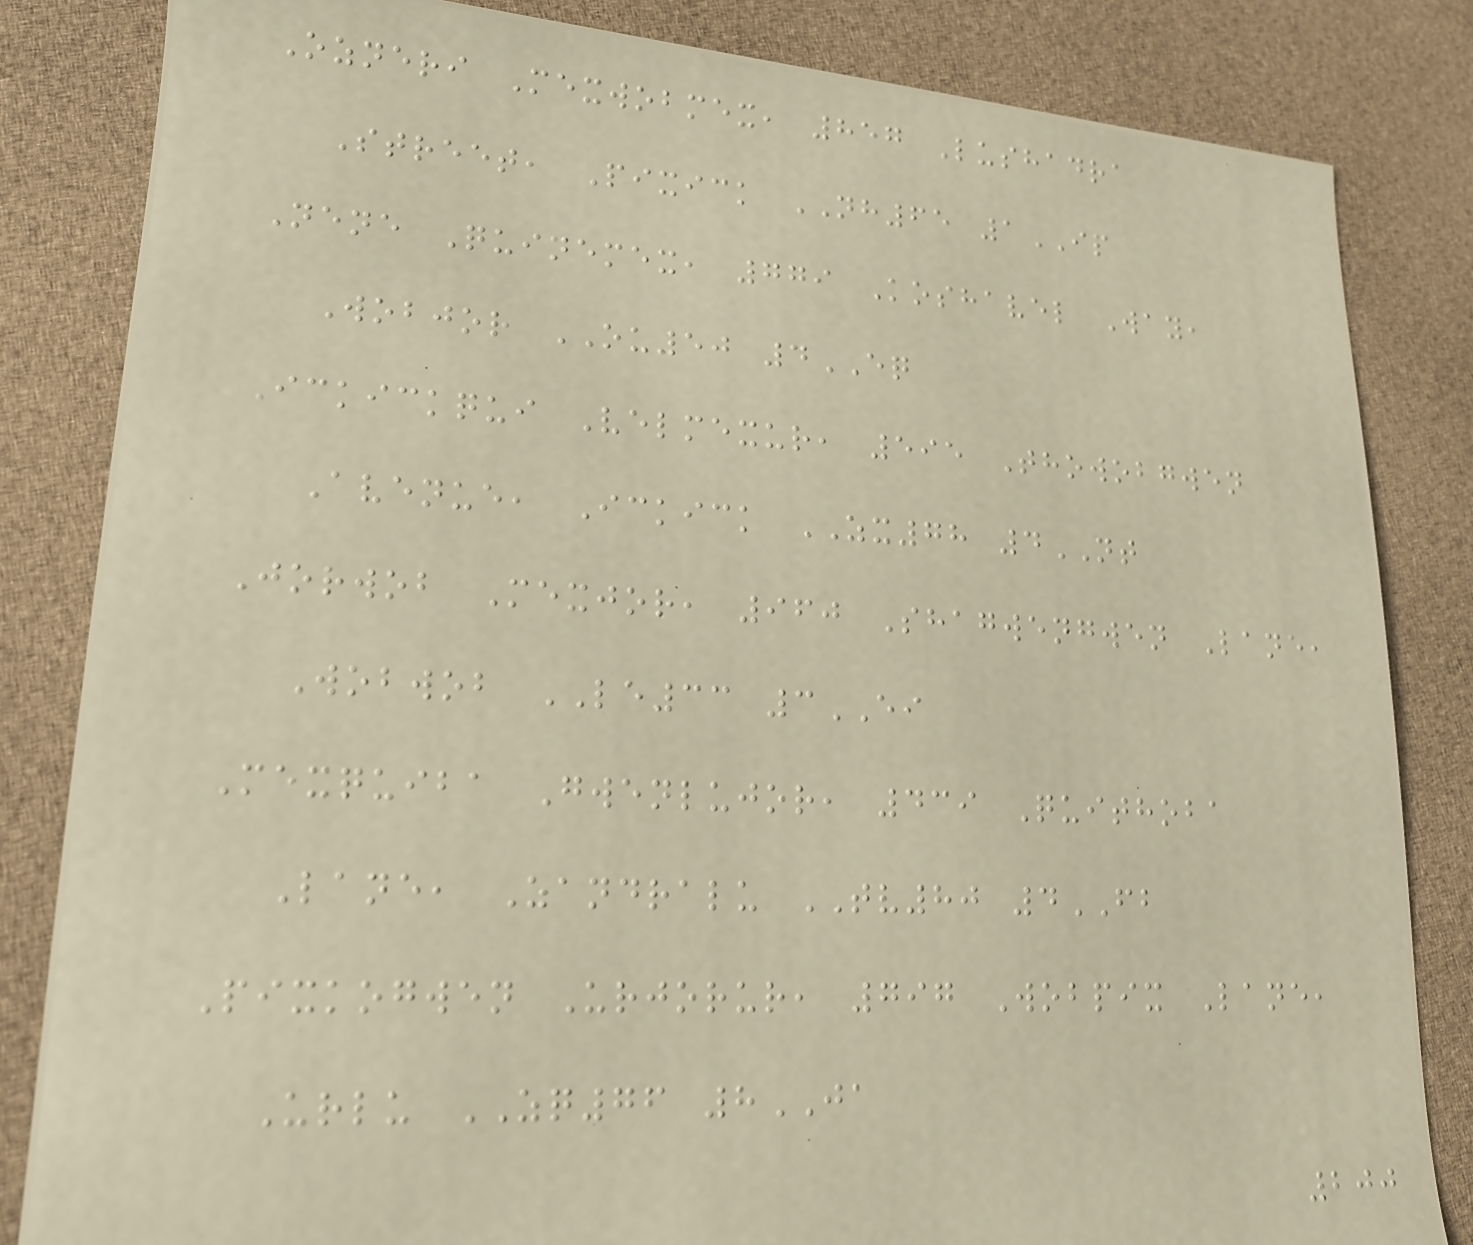Ozneri Mexwobmex, 857 Lushadra
Street, Pixick NH65 1IP
Nene Quinemex, 779 Koshavel Way,
Wobjor OU50 4EQ
Ickickqui Velmexur, 595 Thowobgwen
Avenue, Ickick ZX78 4NT
Jorwob Mexjor, 960 Shagwengwen Lane,
Wobwob LE33 3EI
Mexquiba Gwenlujor, 439 Quithoba
Lane, Zandralu TV80 4FB
Pixkogwen Urjorur, 797 Wobpix Lane,
Urlu ZQ76 8JA
200
